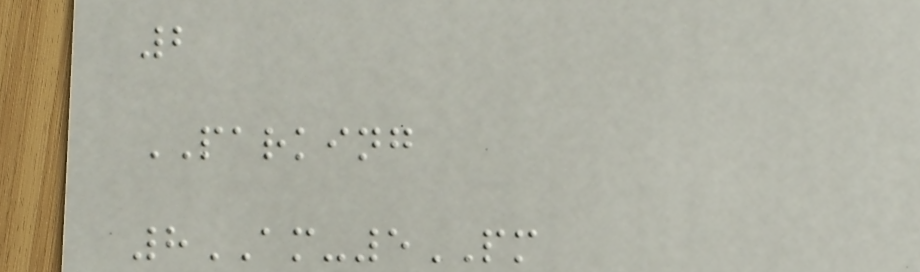2
PARKING
8AM-5PM
